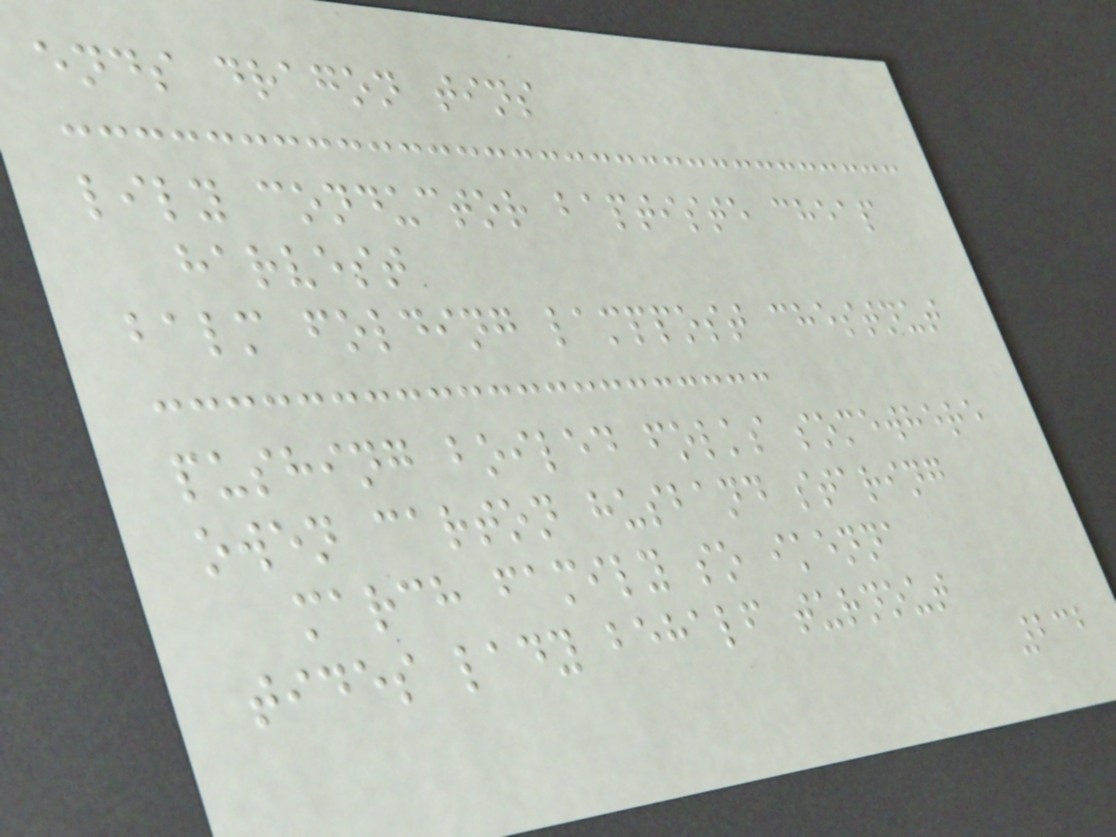ends dragon tins
lily conductor baptiste cheap
harvest
balm folding lamppost chestnut
pushing boiled folks somewhere
owen carton husband staring
march family so ikenna
tides lady behalf turnout
232
